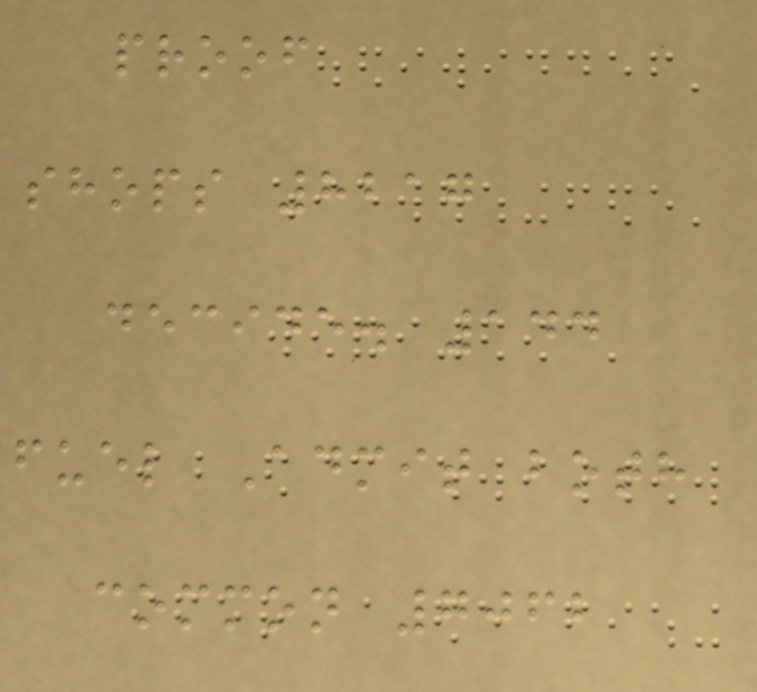proof
shops 8217
decide. 144
fuel Admit both
common 7062
